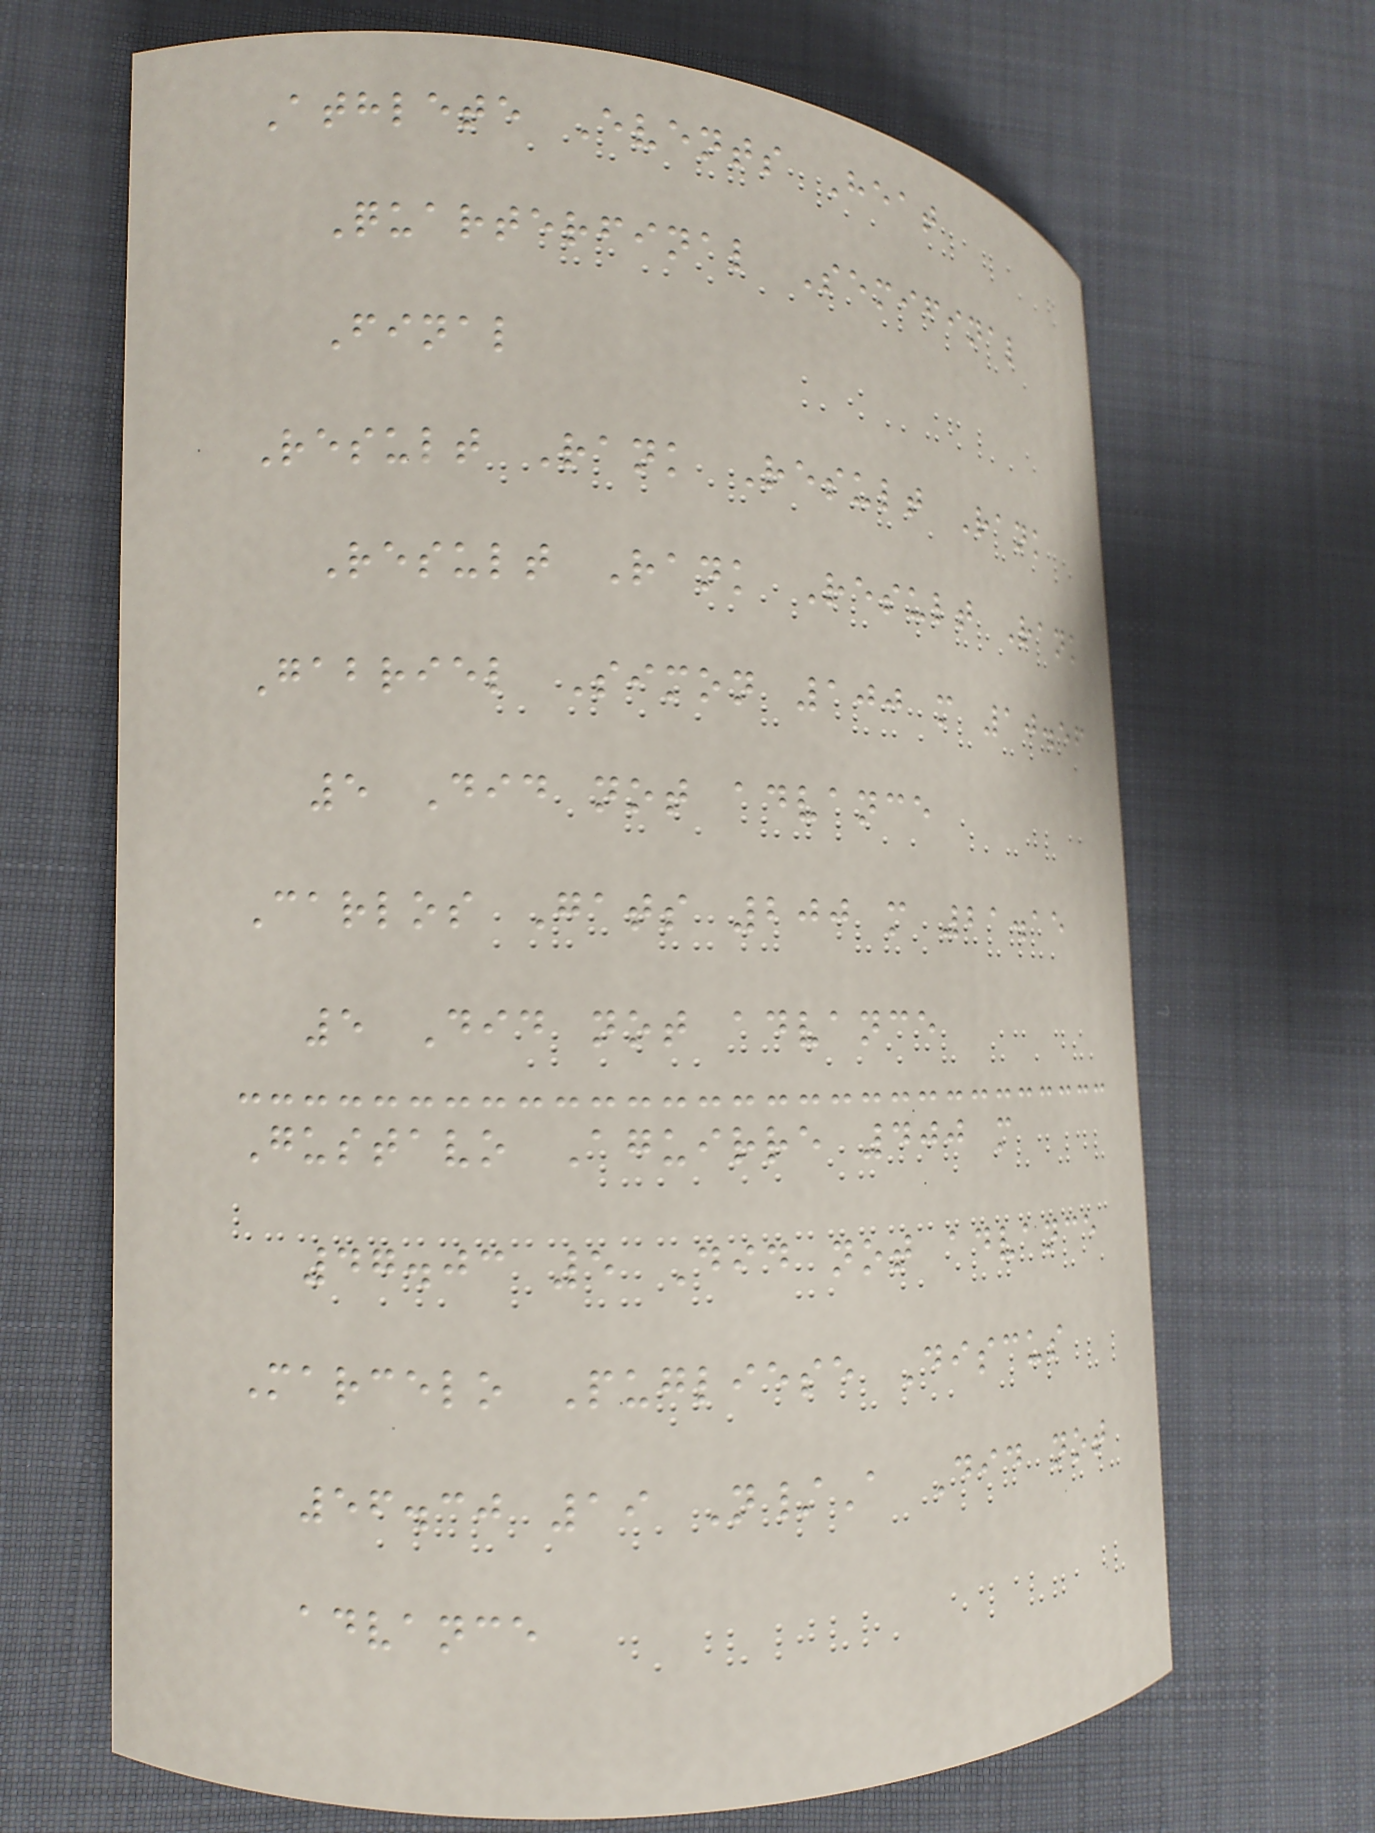Athlete Events Heat
Quarterfinal Semifinal
Final
Result Rank Result Rank
Result Rank Result Rank
Gabriel Simon 100 m 10.56
5 Did not advance
Carlos Gats 200 m 21.15
5 Did not advance
Gustavo Aguirre 400 m
47.03 5 Did not advance
Marcelo Pugliese Discus
56.30 19 N/A Did not
advance
